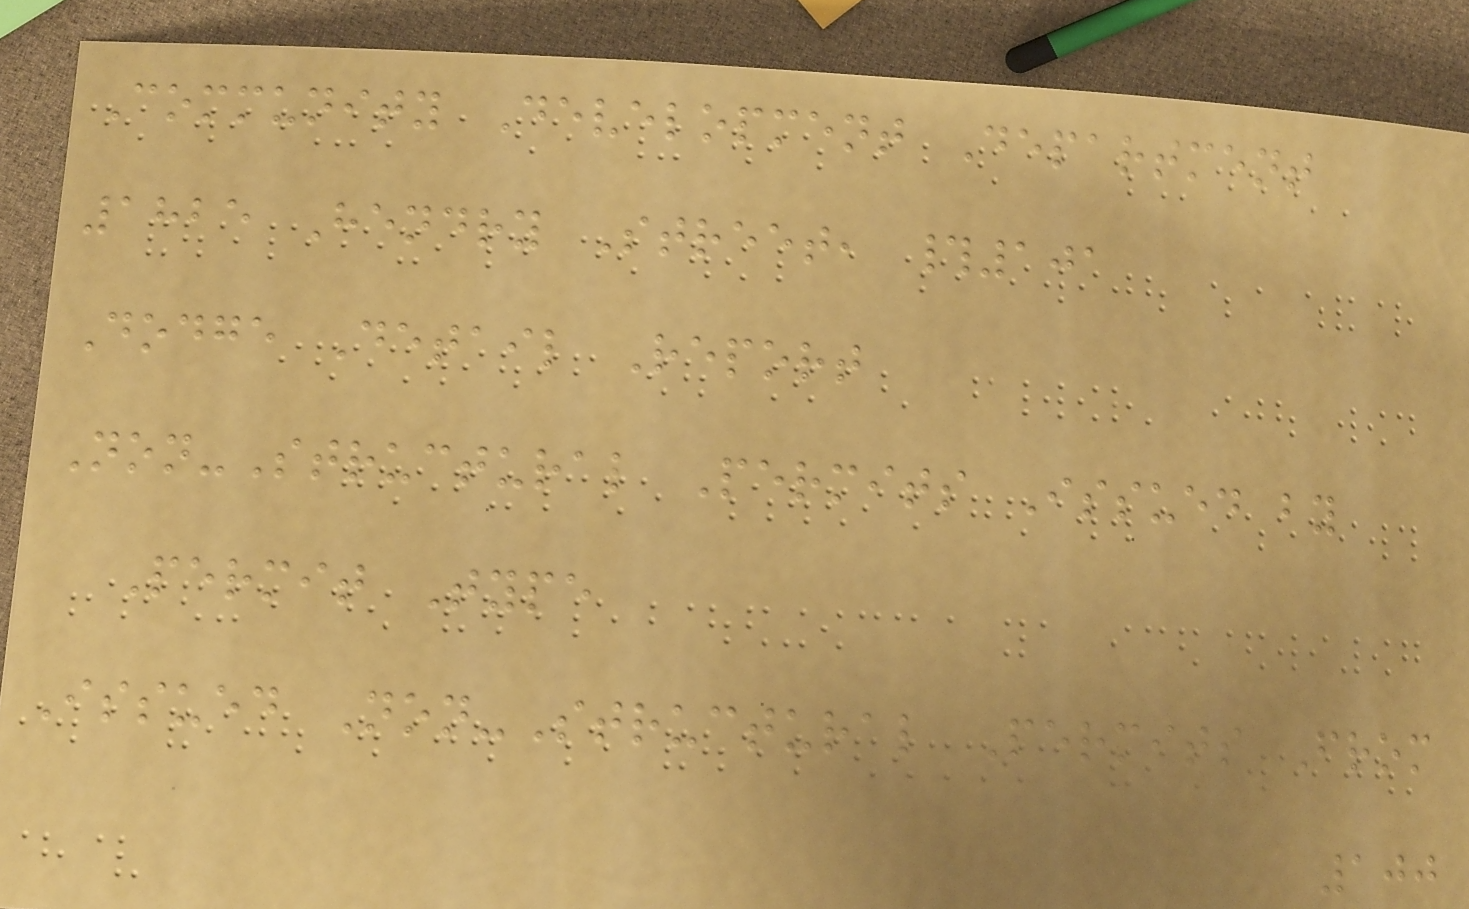Community Development Department
1825 Hendry Street, #101
Dodge Detail Report
Non-Structural Permits Issued by
Permit Type
Issued Non-Structural Permits From
100
